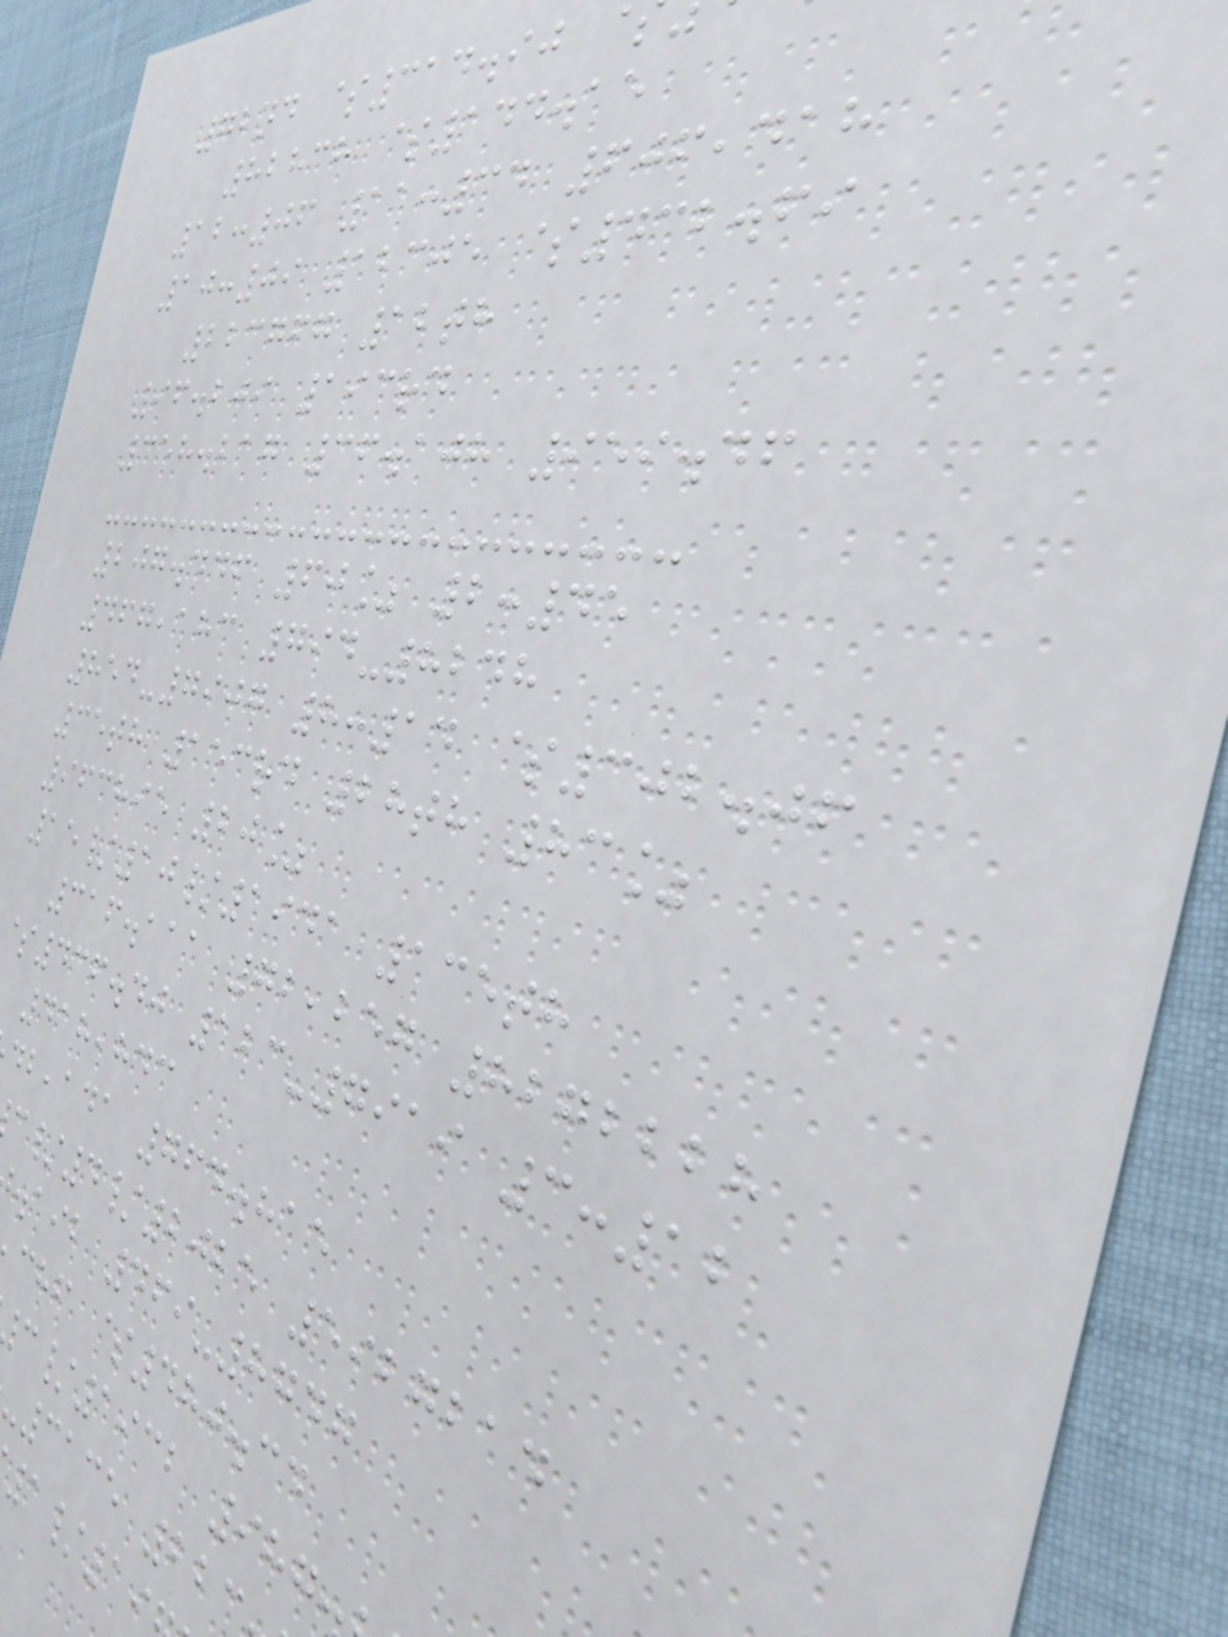72nd $314.90
82838 $144.15
12:06 11:34 606,418
10:09 12305 $432.69
223767 12th
96.209 193rd
358.217 36.108 959.46
207.446 60% 2:45
467,183 794-8248
854-7907 8:14 $302.06
35th 153rd 28th 83%
963895 20%
15/10/1941 135th
316.111 72,257 8272228
$436.40 123-7919 3:12
418,843
,ada 764.815
/4/2025 5927214
.aib 469-8747
chf $480.34
/1932 987
-3135 22
